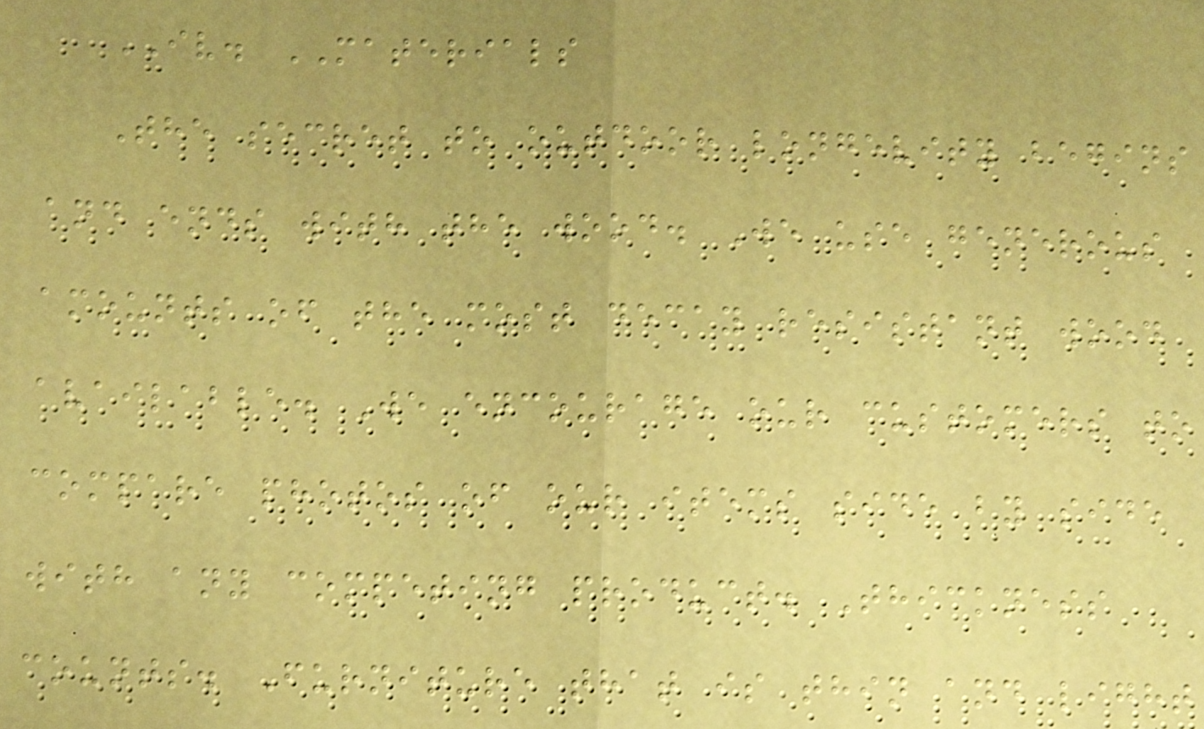IV. MATERIALS
The secret to outdoor longevity begins
and ends with the wood. We use generous
amounts of the most decay resistant wood
available. We encourage our customers to
compare photos of our items side by side
with any competing product. Thickness
counts. Furniture that is thin and light
